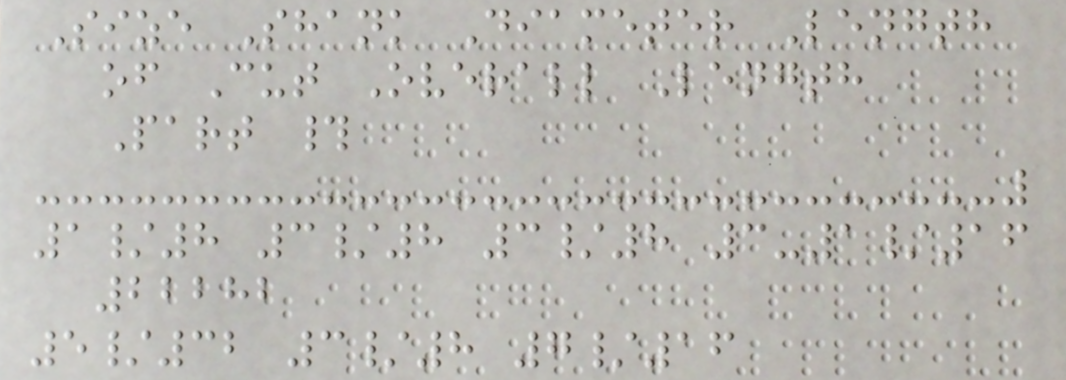Size Shank Diameter Length
of Cut Overall Length
Part #
1/8 3/8 3/8 3-1/16
22282
5/32 3/8 7/16
